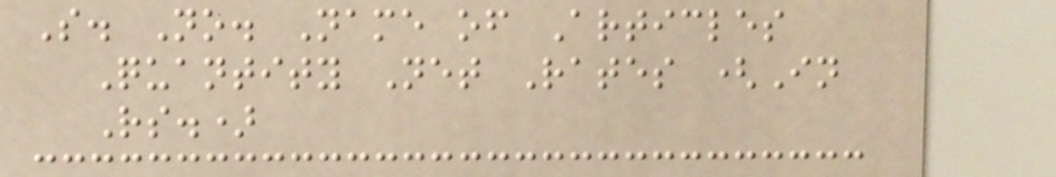S. No. Name of Articles
Quantity Net Rates (In
Rs.)
